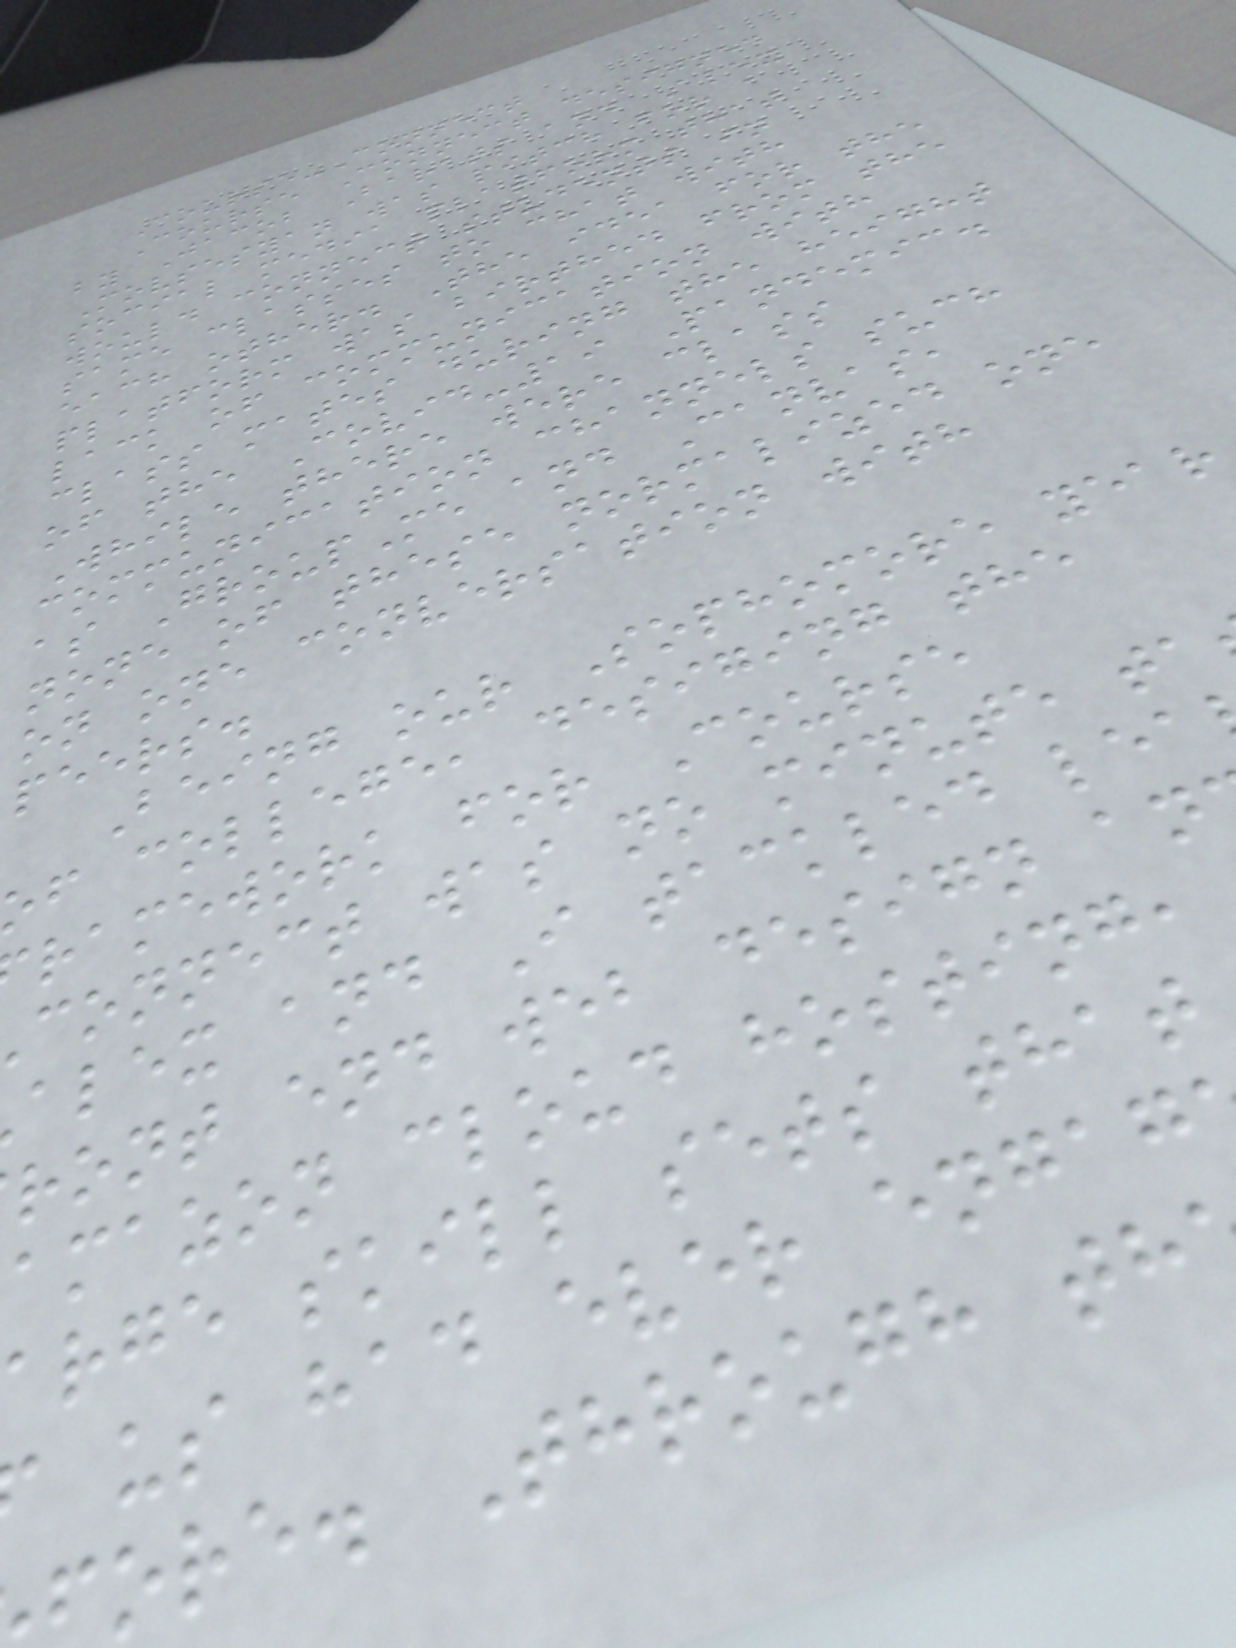Course-Connect
Course Connect designed
by Jacob Barats and Alex
Movsesyan was pitch for a
social media platform that
would connect students in
same classes to chat with
each other. The idea for the
platform was birthed from the
lack of communication with
class mates during the height
of the Covid-19 Pandemic.
While there were class
communication channels such
as GroupMe and Canvas,
none of these normalized one
on one conversation with
peers.
Being our Sophomore year
f college, desiging the
ramework for Course
connect was no minute ta
alex and I tackled lea
ront end web design an
amazon cloud hosting,
rge skill sets that
us had ever engag
ore. Through th
